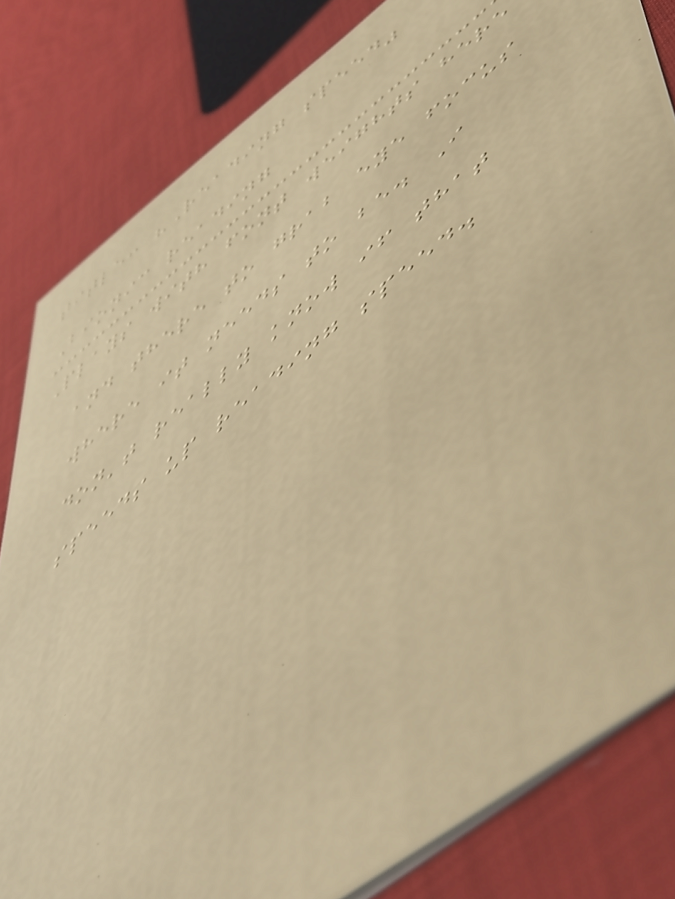title: "Reading speed"
Bionic reading
Plays with font weights here
and there to grab eye focus
where it needs to be. I
don't really know if that
speeds up reading speed.
